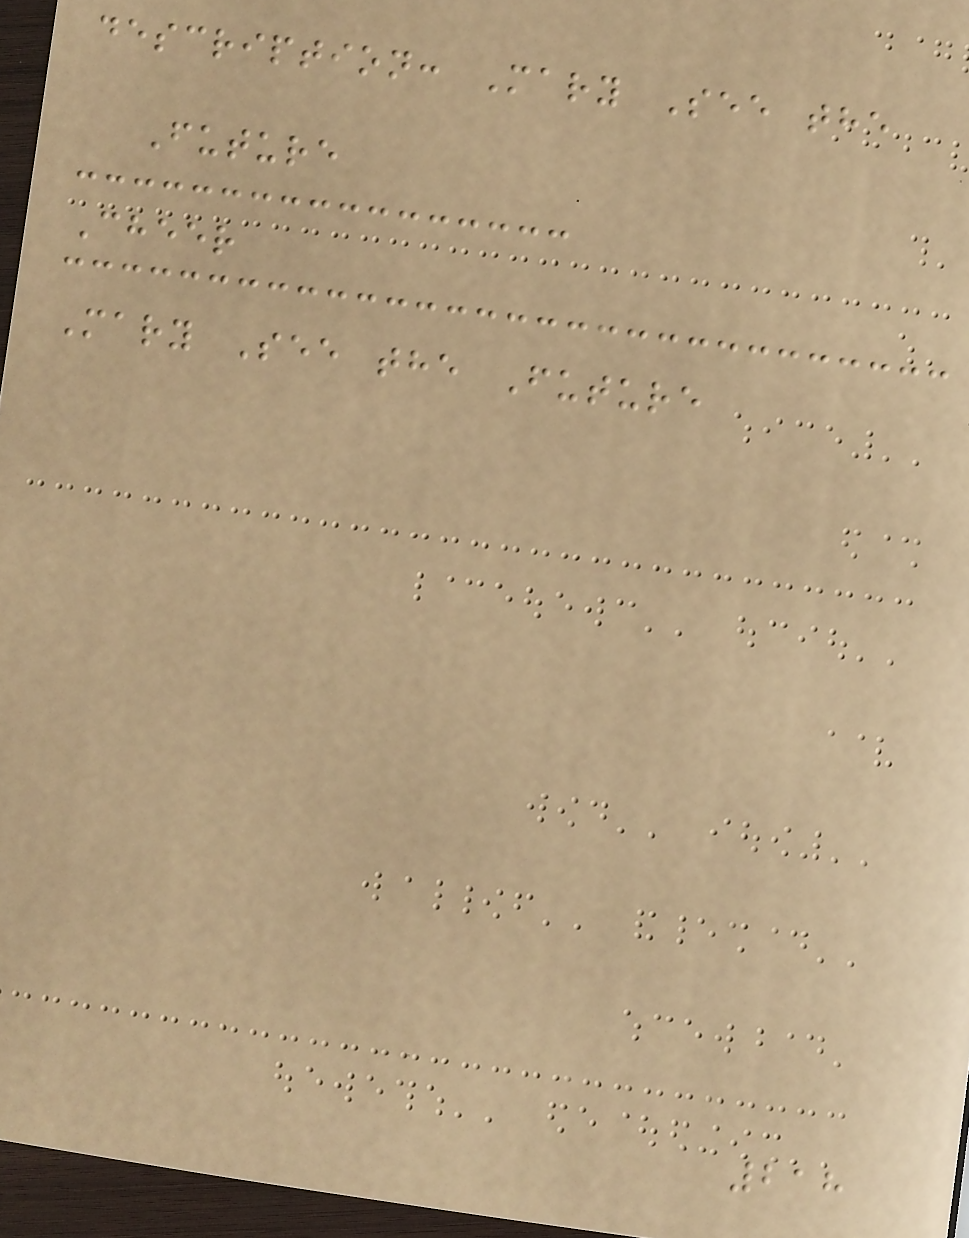description: Mary See the
Future
Cheer
Mary See the Future
218
